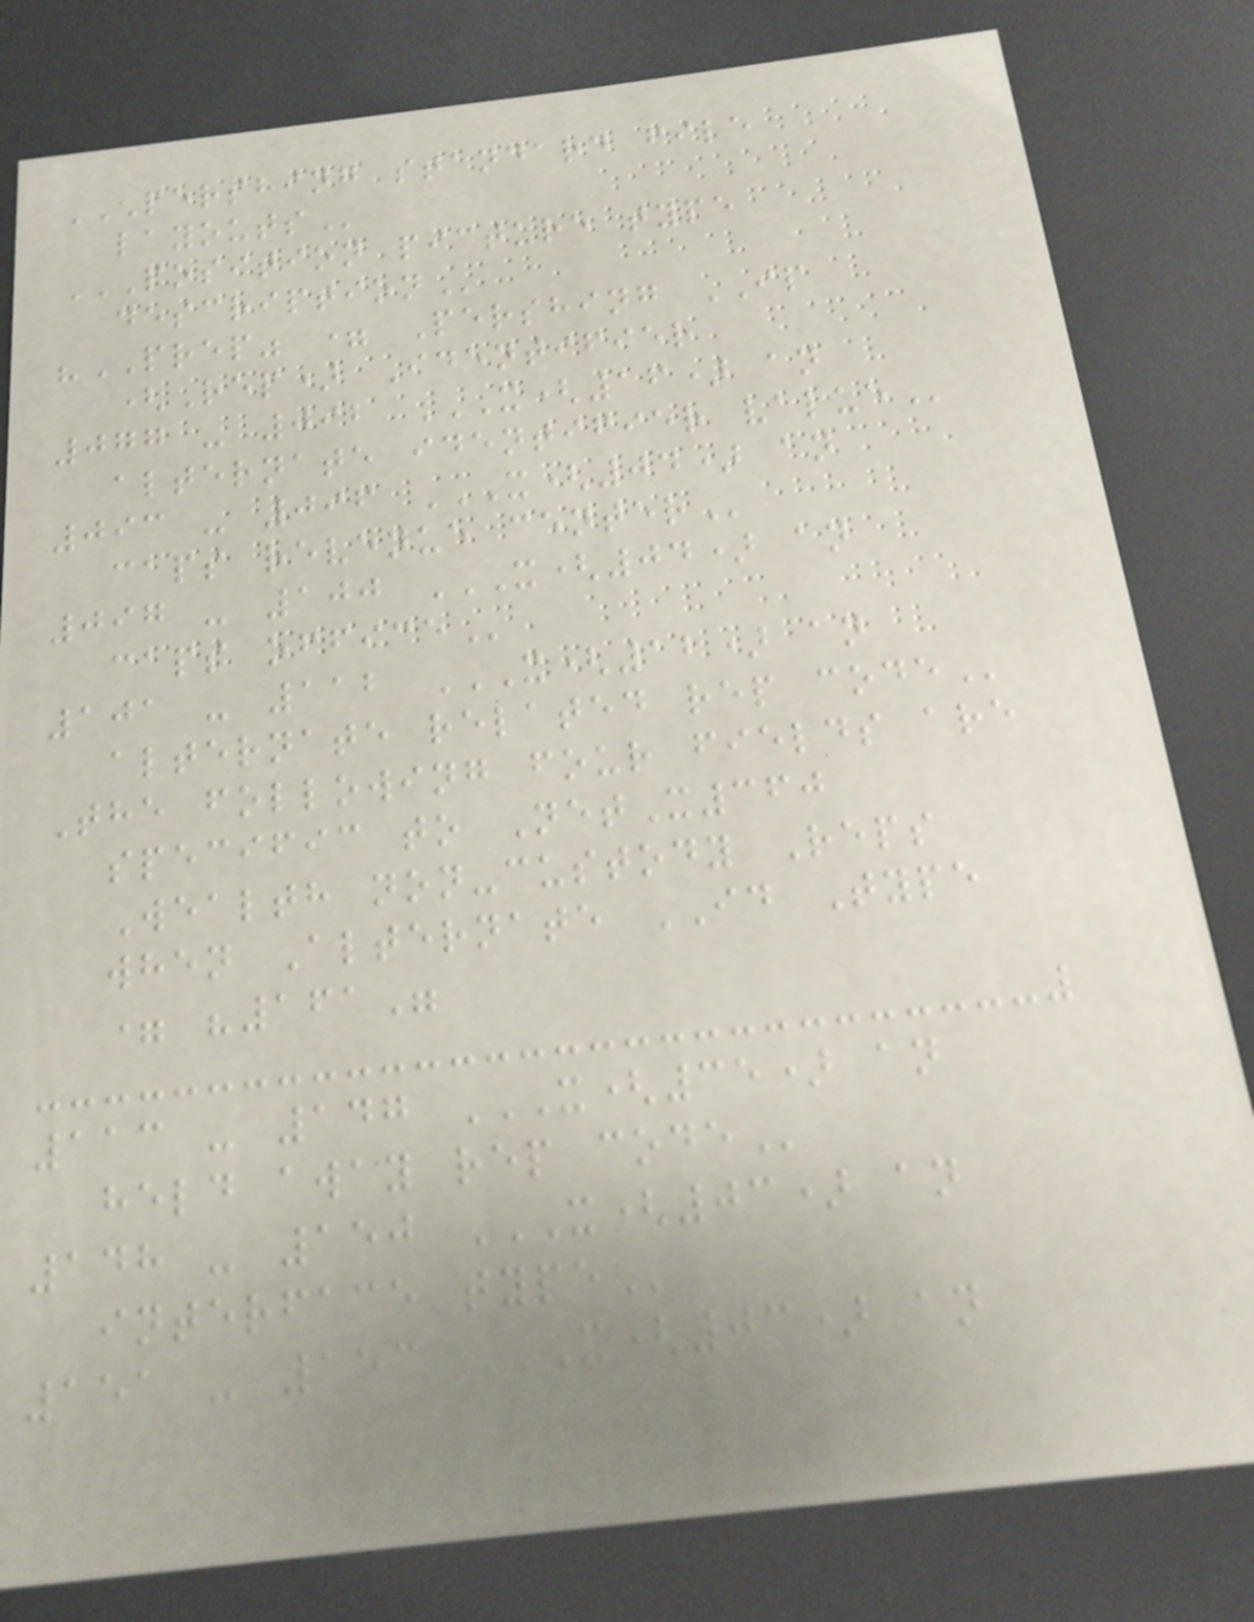PERSHING STANDARD FILE
LAYOUTS
POSITION PICTURE TYPE
DESCRIPTION
"PREP" = Pershing IP
(Rep) Identifier
077 - 092 X(16) AN
ALTERNATE IDENTIFIER VALUE
093 - 096 X(04) AN
CAPS REVENUE CENTER
097 - 100 X(04) AN
CAPS OFFICE
101 - 112 X(12) AN
ALTERNATE RELATED REP CODE
The following four fields are
specific to NetX360
Wealth non-custody Reps
when Alternate ID Type
= "161"
113 - 147 X(35) AN
HELD AWAY REP CODE
148 - 150 X(03) AN
INTERFACE TYPE
151 - 153 X(03) AN
